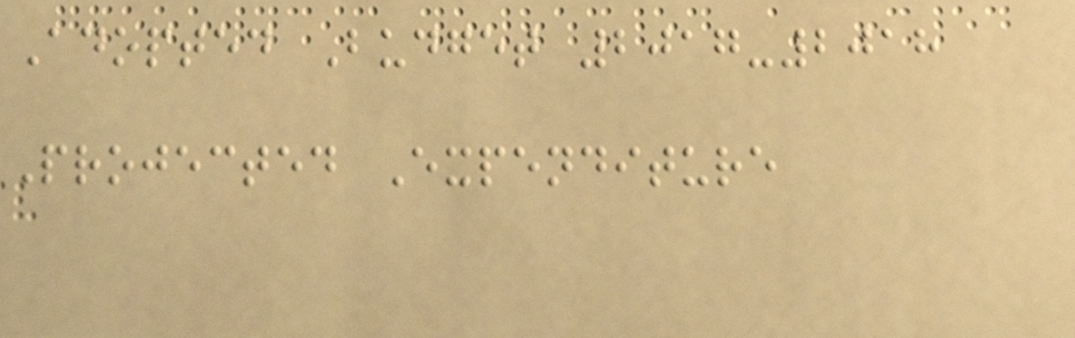Adopted Budget 2017-2018
Projected Expenditure
